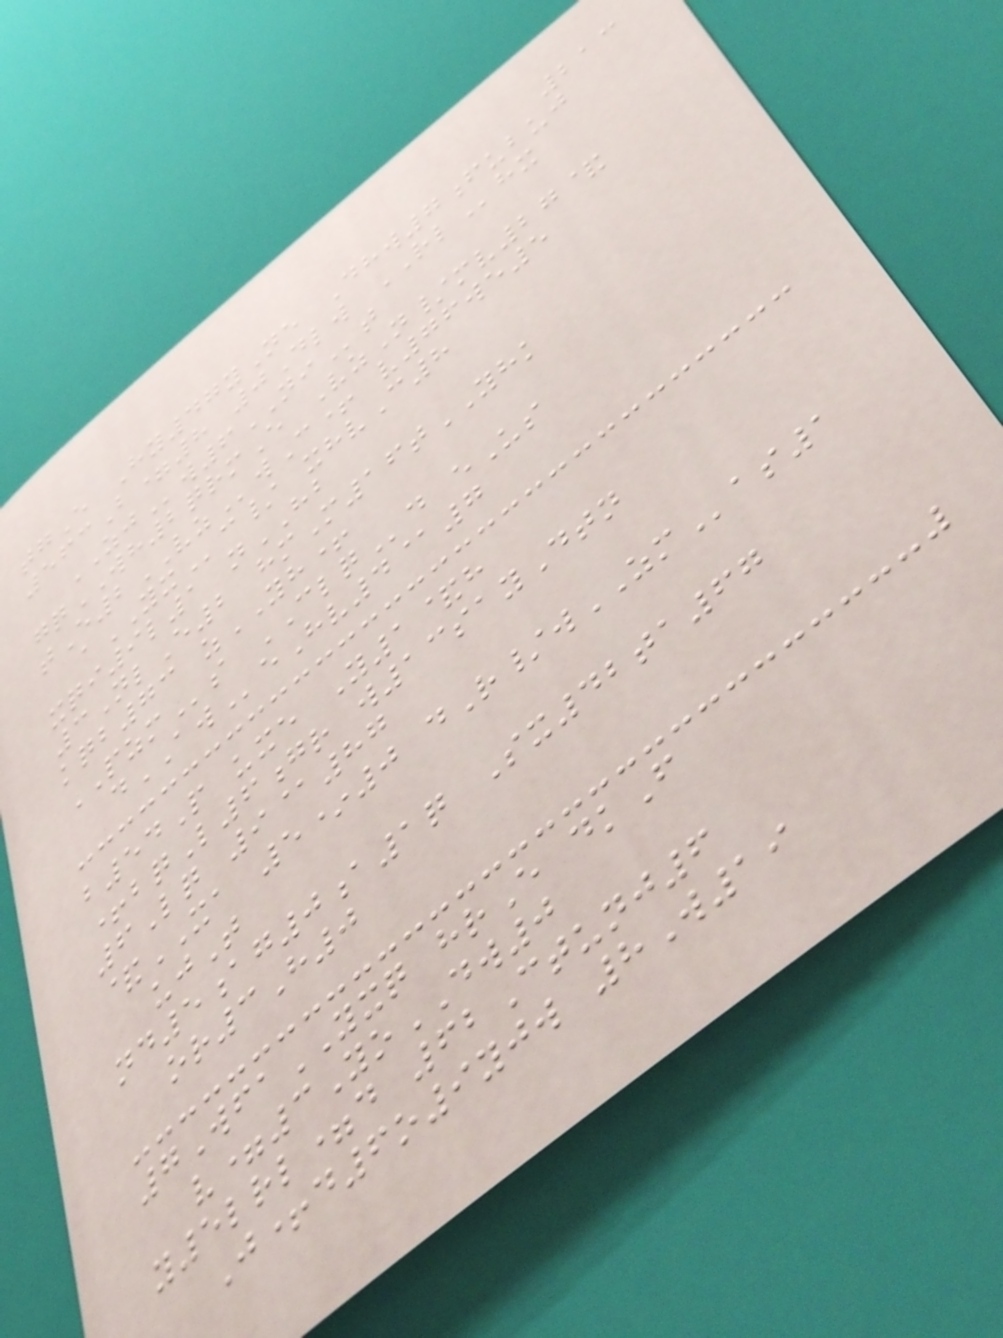213
tgE Hy47yNe Dhw7fubuj
563B=8 0Dlw RLhx
ZJw6NIt
gqWH2qrmE VzN/mv27&
tE2VZwC+ v76we5
aYXc/ xhvC8
xqi9l1 nHB
3NlE2 hmM16tYHK
kqb73 zYH+
PZMs CLQd eUs
dAWeHv4@7
b54P uxe Y1&h
+bqL6gr w13sayDtn
6Lq 9@87
&XA 5*0 dR/wZMas1
ujT
nd5ag0a1q Sx42ta67
or3H0
7WfaYXQ hrE dkF
v=3YoDW0
y5lrl=d 62Ctunj6
J+d6o9yjw 8W19
